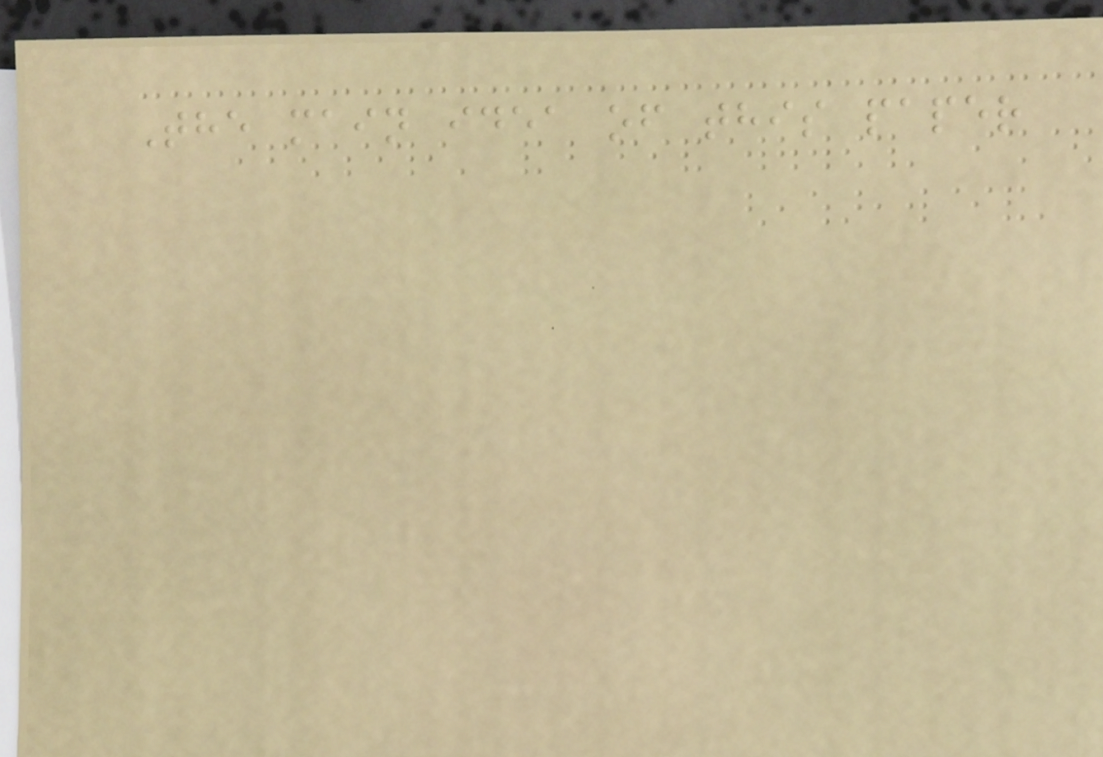The main idea of this paper
